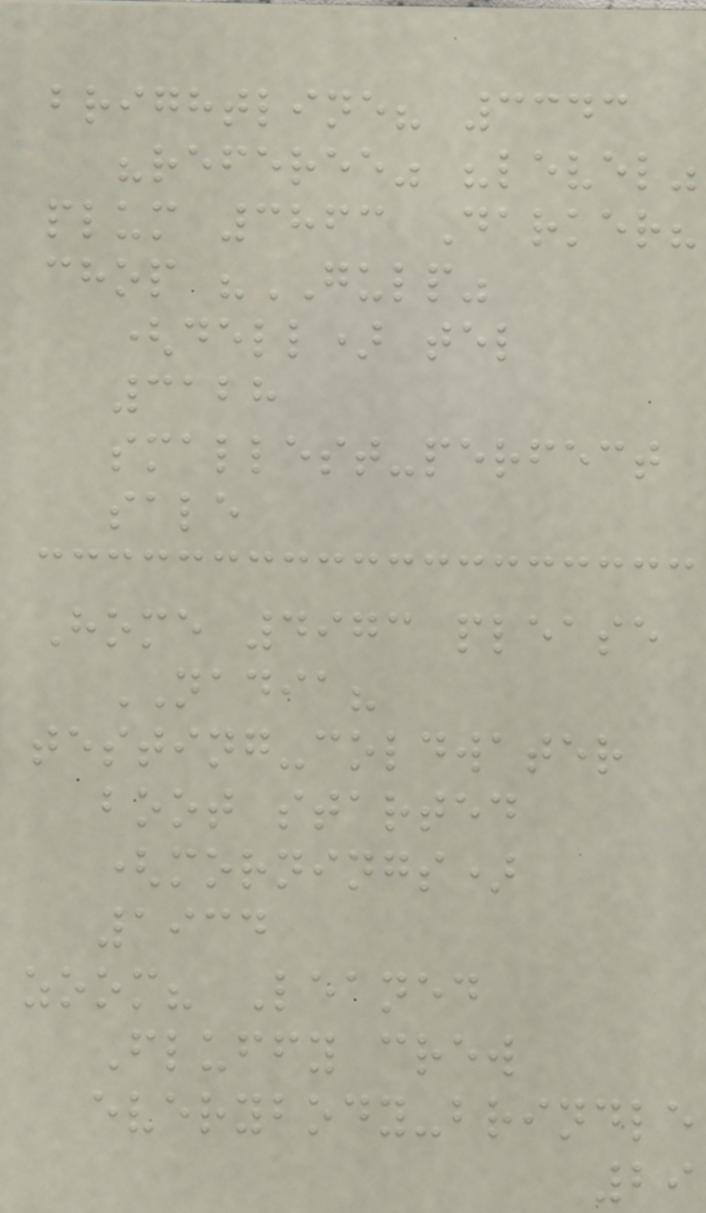brightline? 3343
"referee" "level"
plum 3863 Darker?
chop "GULP"
(dell) tel
3128
smallest-perfect
sale
Home 4973 please
NADIA?
testing-coldwater
boot started
(mornings)
1934
zoom? Leaned
Fluffy crew
everybody-brindle
29
